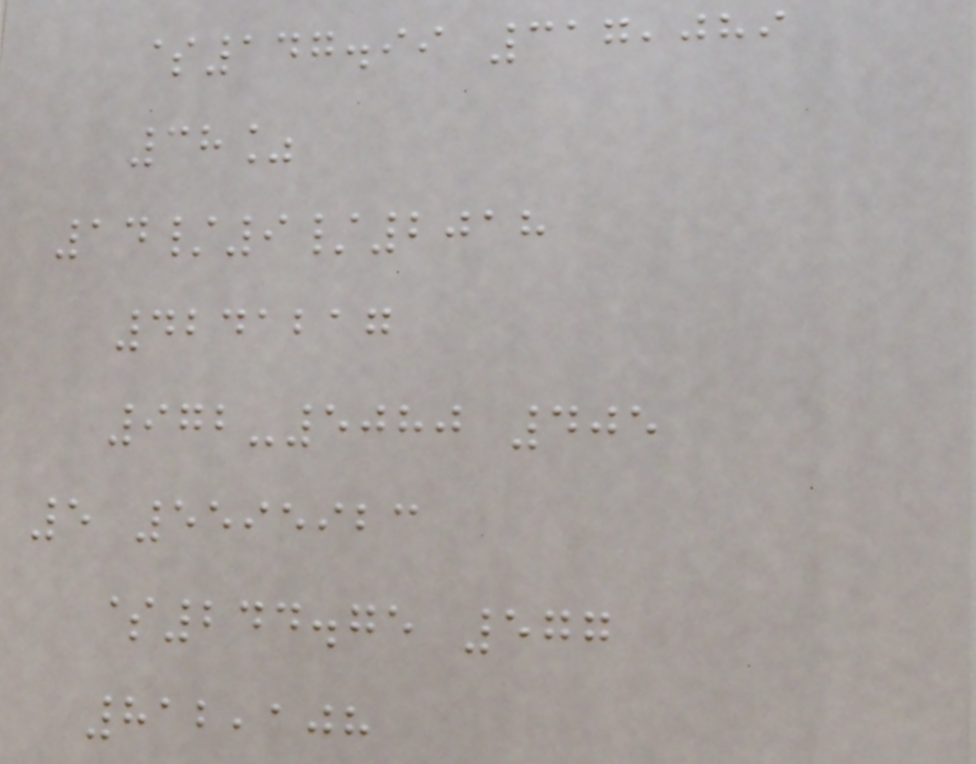$147.99 317,089
38%
14/9/2018
4241217
972-5080 405
5 5595923
$244.75 577
812,108
